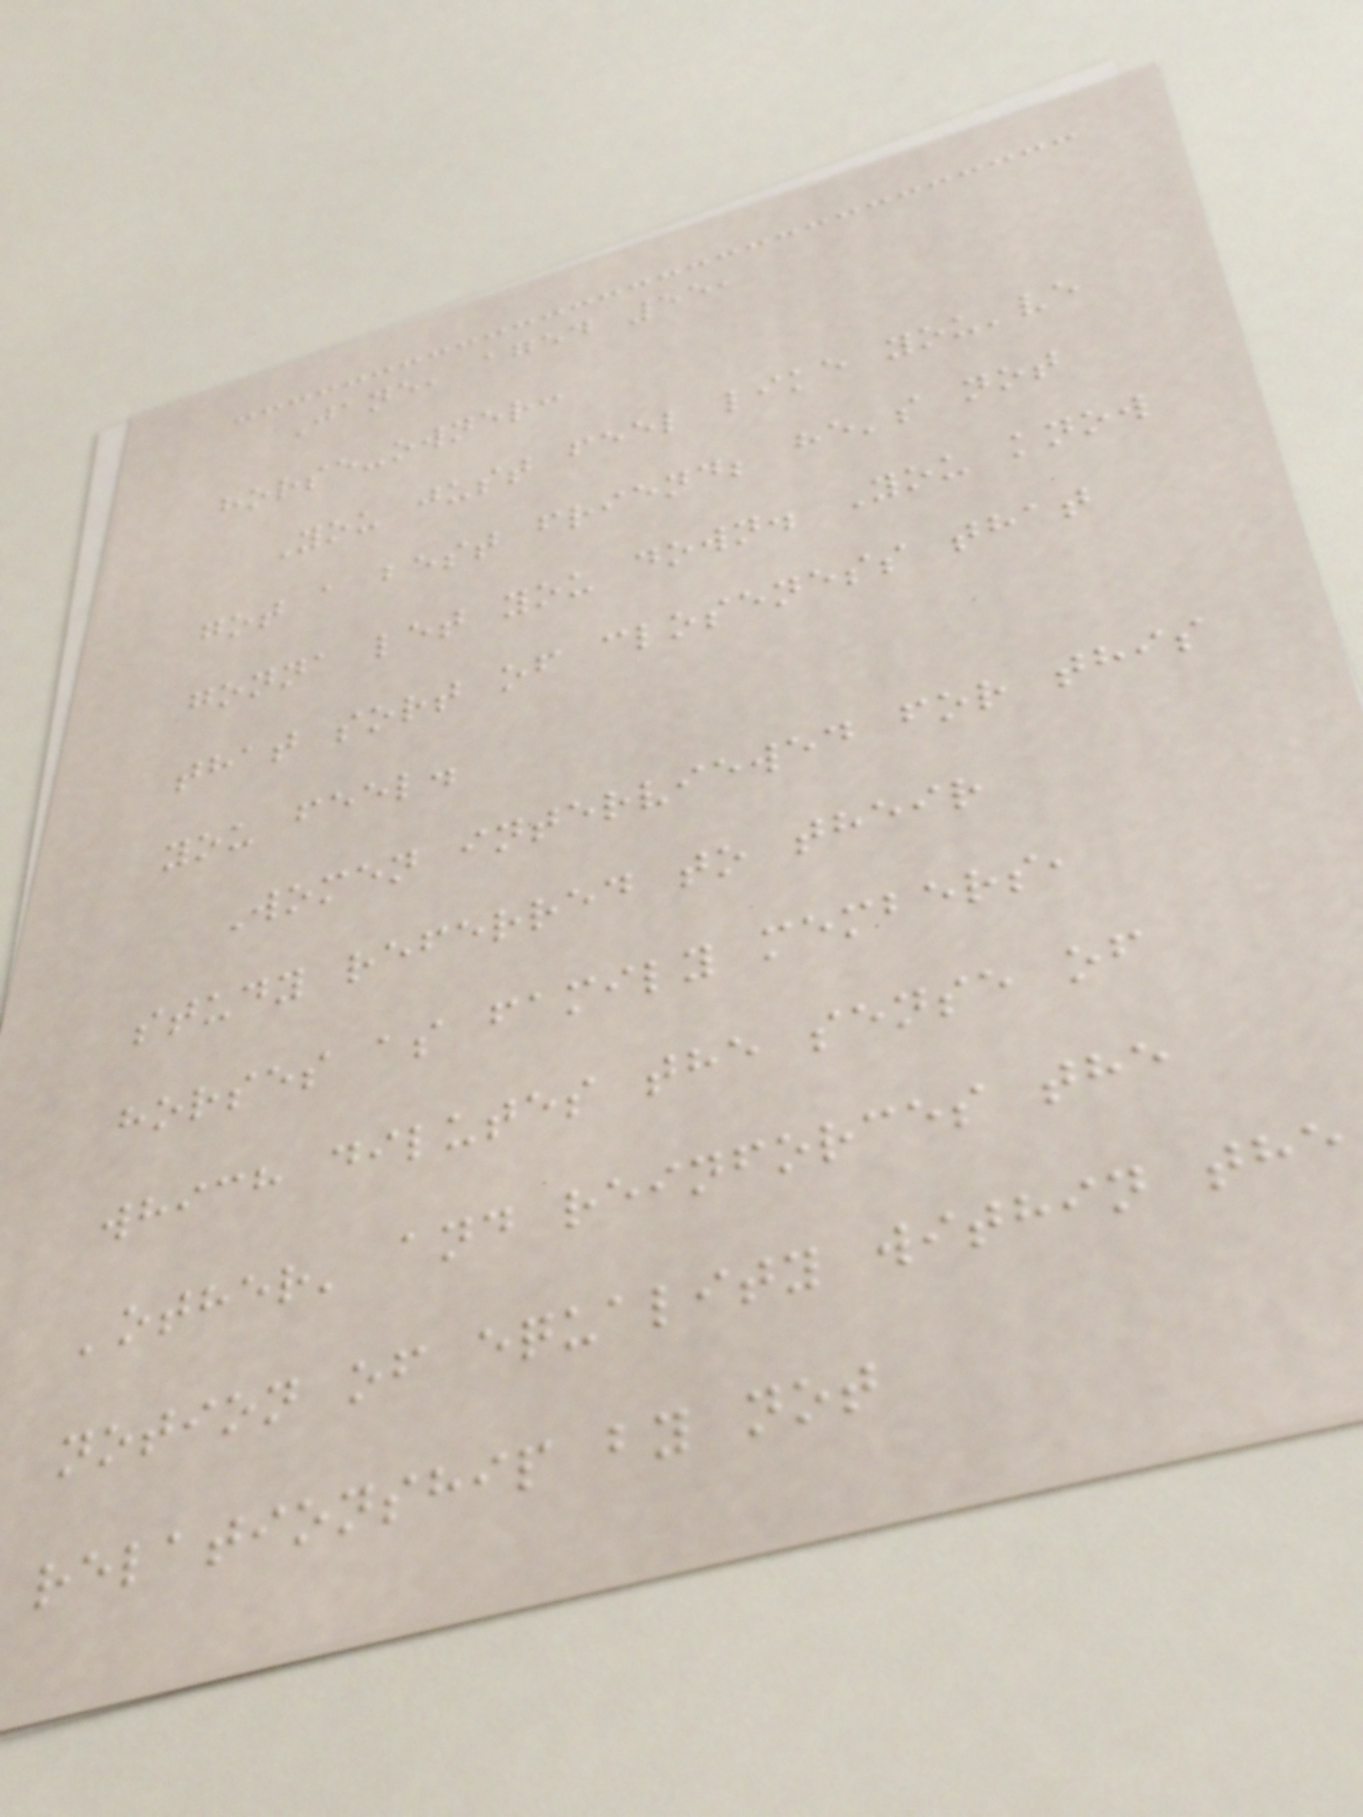Jane, aged 55,
horse-owner:
You just feel like you've
got a best friend; he's not
gonna let you down. You know
that sort of closeness that
you feel.
Women interviewed for this
study referred to their
horses as family members,
which dilutes the sense of
'other' and reinforces the
notion of equality within the
relationship by not
